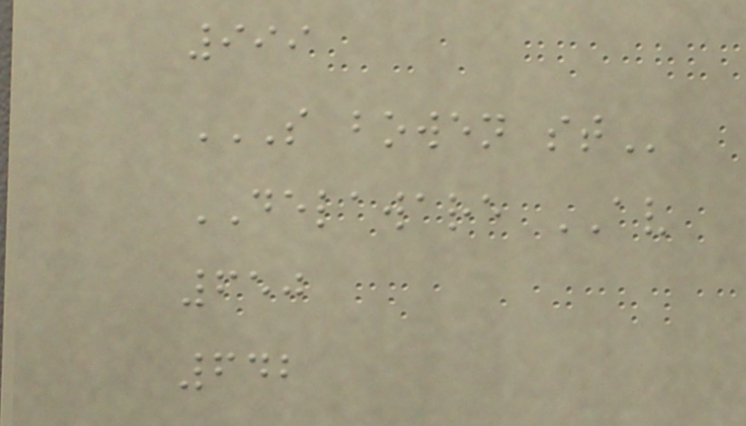999
S BOWEN ST
DELAWARE AV
650
642
